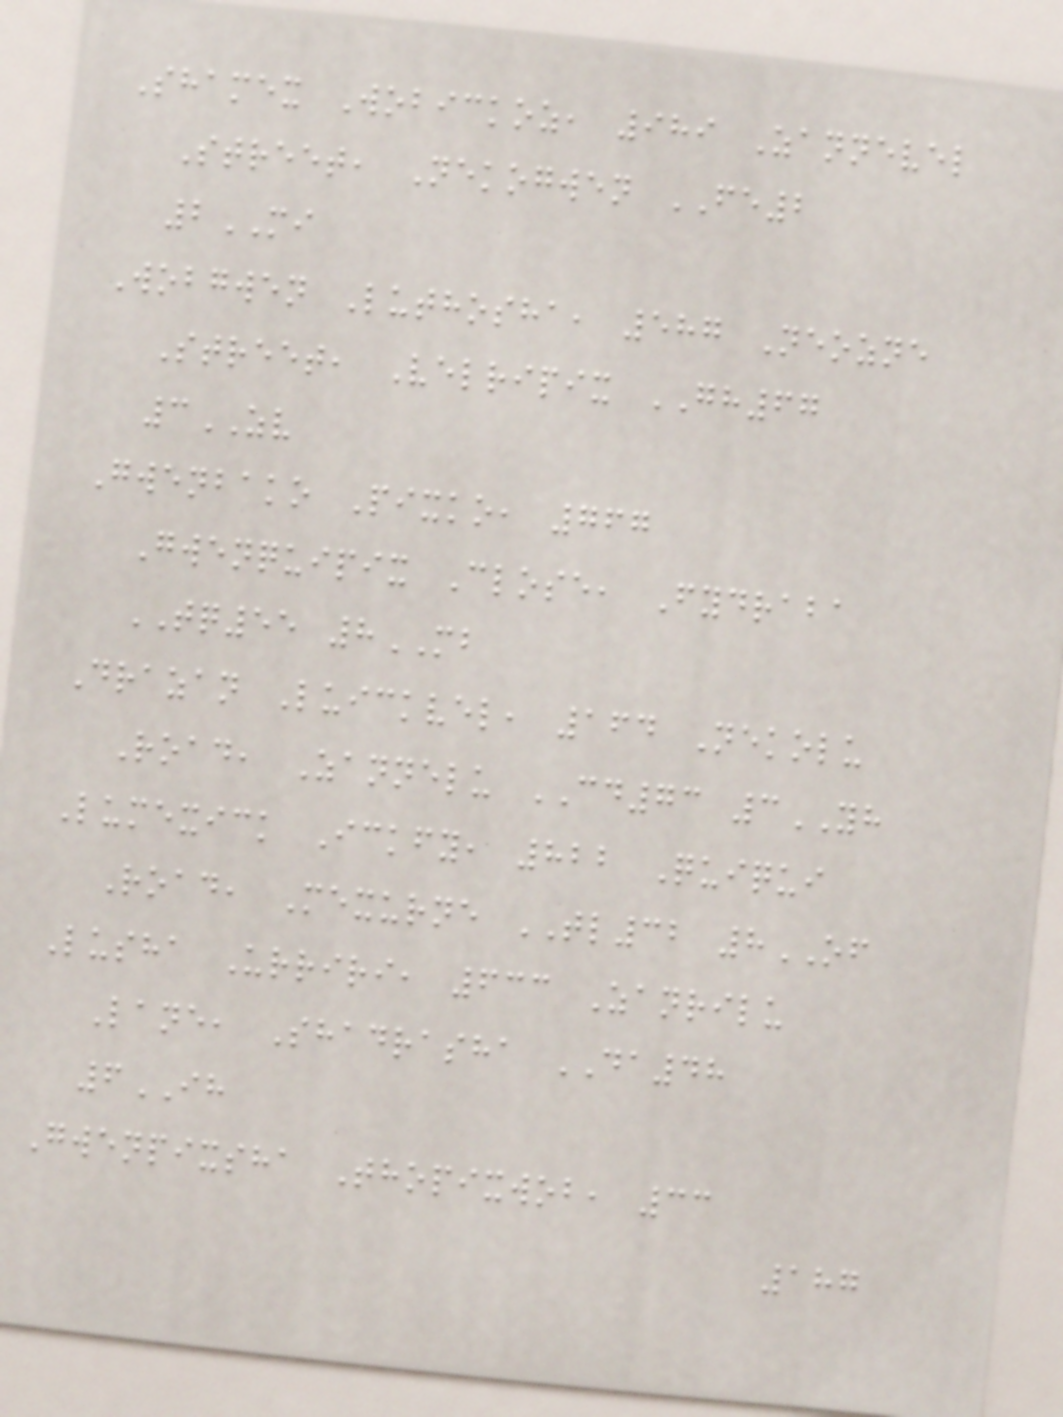Shamex Wobickoz, 989 Zannevel
Street, Nekogwen FE2
2MI
Wobgwen Luthosha, 587 Neozne
Street, Velripix GH67
3ZV
Gwenbako Pixko, 767
Gwenquipix Close, Fydraba
TQ55 8MB
Drazan Luickvel, 164 Nekolu
Road, Zannelu CD73 3YH
Lumexick Ickfy, 822 Quiqui
Road, Mexurne TL32 8OF
Lusha Urriri, 633 Zanrilu
Lane, Shadrasha DA48
6IH
Gwenpixsha Thopixwob, 33
187
